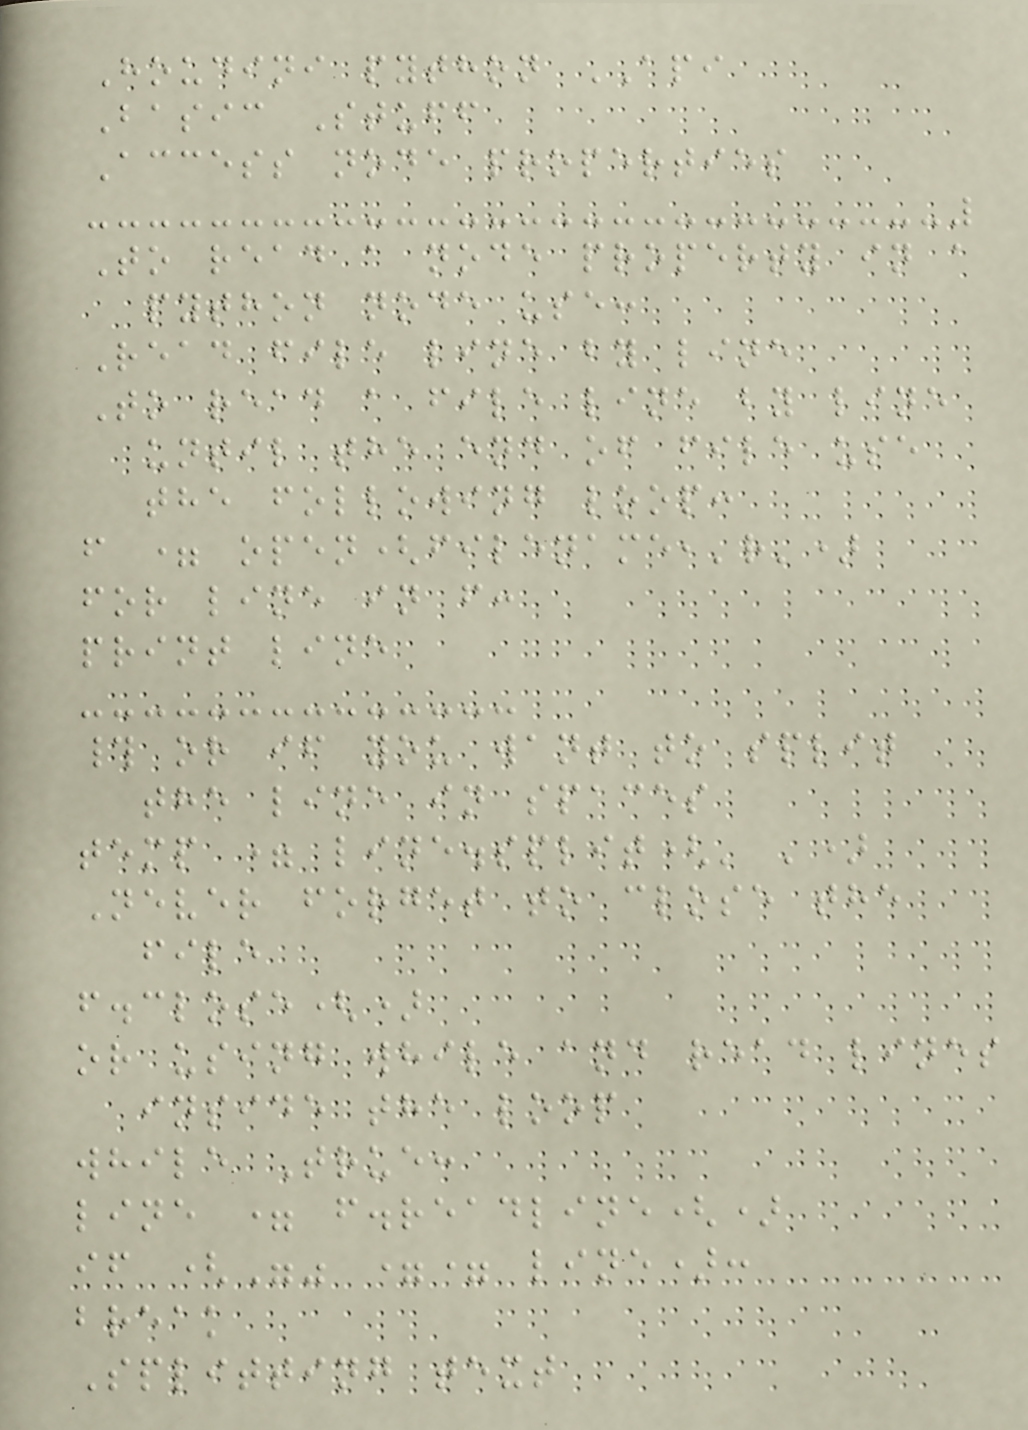Houdini python API
Basic Stuff
Access node properties
To read a node property in a
python node use:
Read file line by line
To read a file line by line
until the end of file use
the following loop:
f = open(filename,'r')
for line in f:
print line
# or if you want to split
the line in spaces
temp = line.split(' ')
Never forget to close the
file
f.close()
or using while and read lines
inside the loop
while True:
line = f.readline()
if ("" == line):
break
Splitting text
